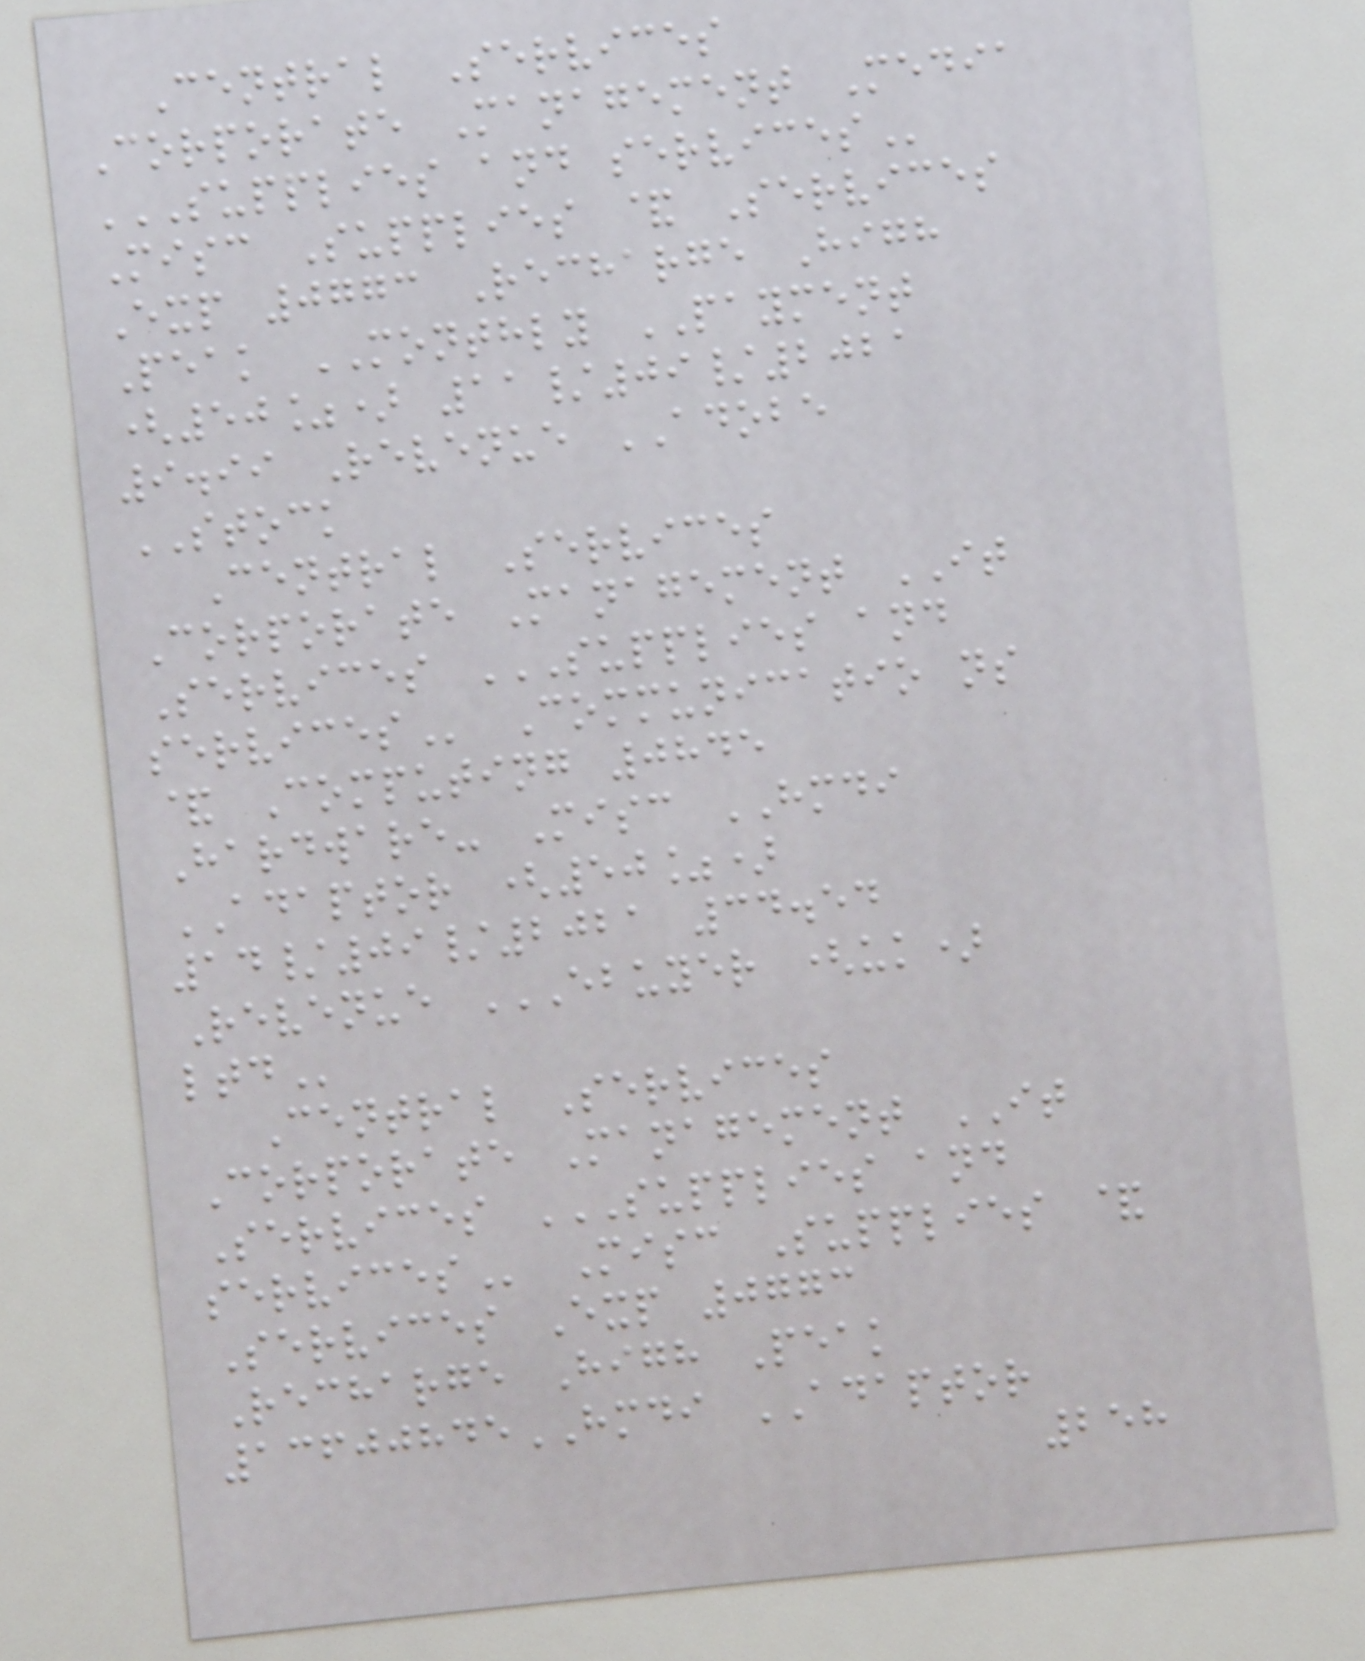Central Services
Corporate Management Media
SUPPLIES AND SERVICES
Misc Supplies & Services
Exp 0773 Recharge High
Peak MONTHLY PAYMENT
(50%) 11/09/2021
9.99 Revenue ADOBE
STOCK
Central Services
Corporate Management IT
Services SUPPLIES AND
SERVICES Communicatio ns
& Computing 0845
Hardware- Misc HMDI
ADAPTOR (50%)
14/09/2021 34.54
Revenue EBUYER (UK)
LTD
Central Services
Corporate Management IT
Services SUPPLIES AND
SERVICES Misc Supplies &
Services Exp 0773
Recharge High Peak
13600845HMDI ADAPTOR
258
